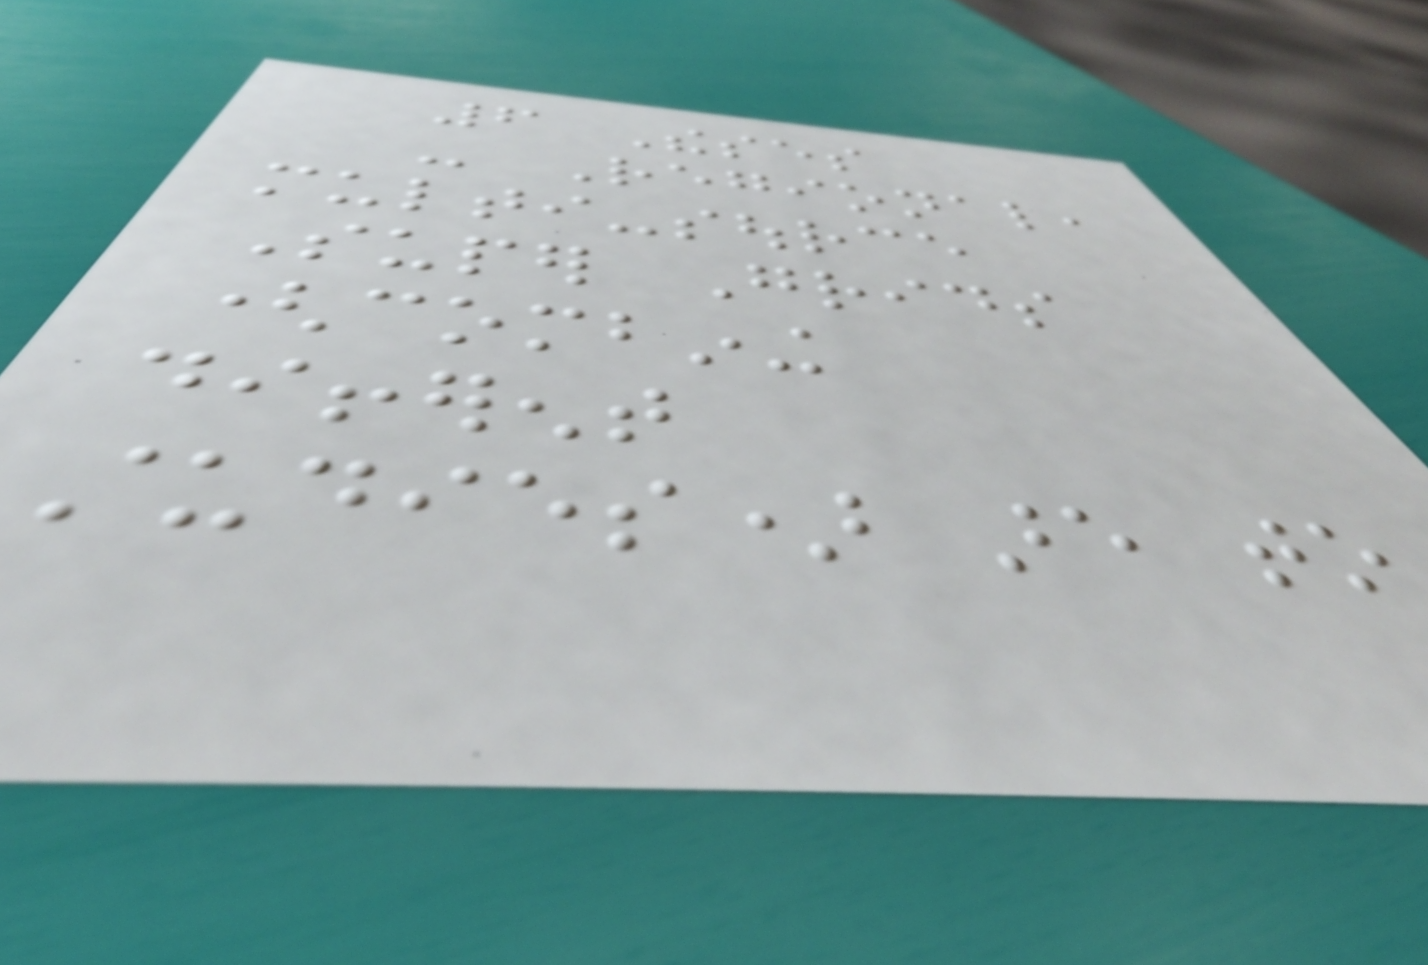6 Theses
- Regional,
multi-source
Super Grids
(combining
different
studies) are to
